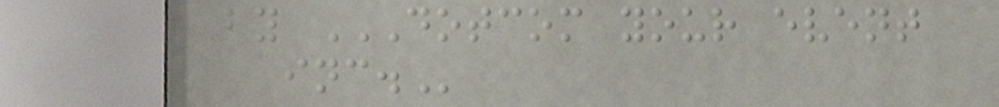by DOTCOM YOUR EVENT
INC.
